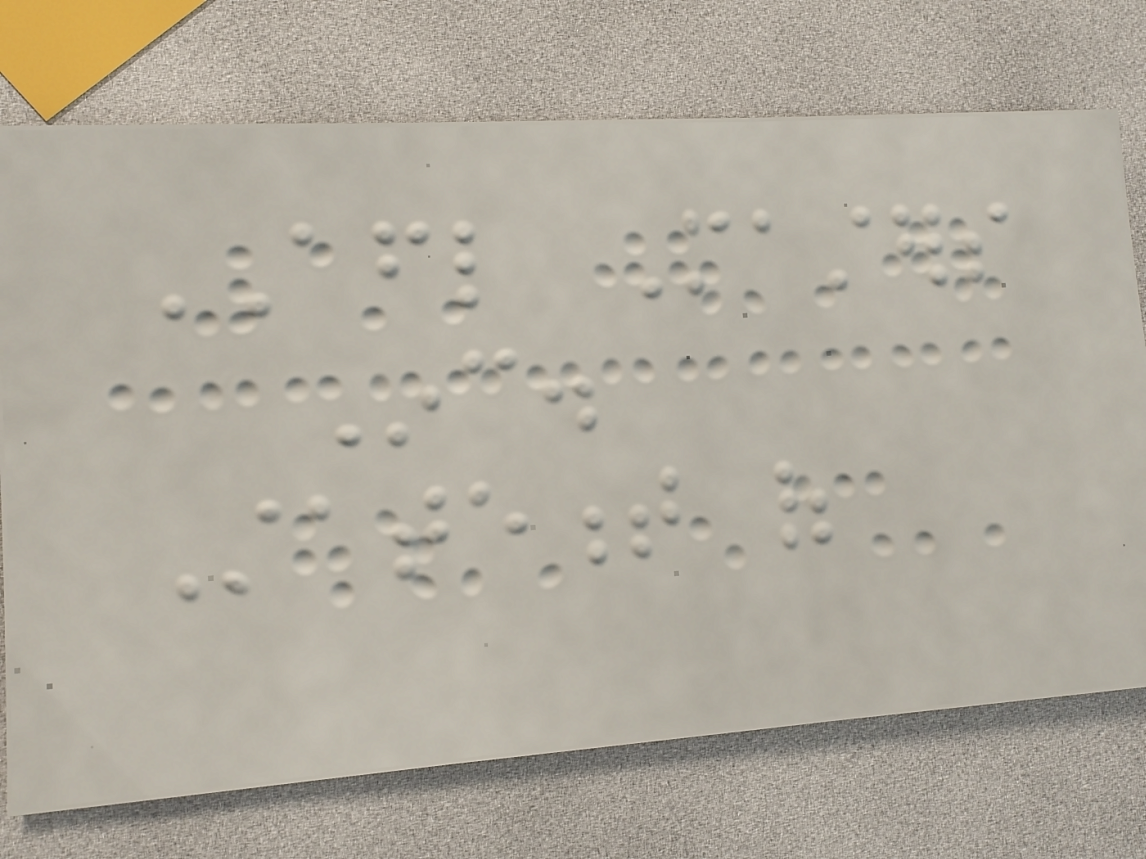AFL Masters
Inc.
Statement of
